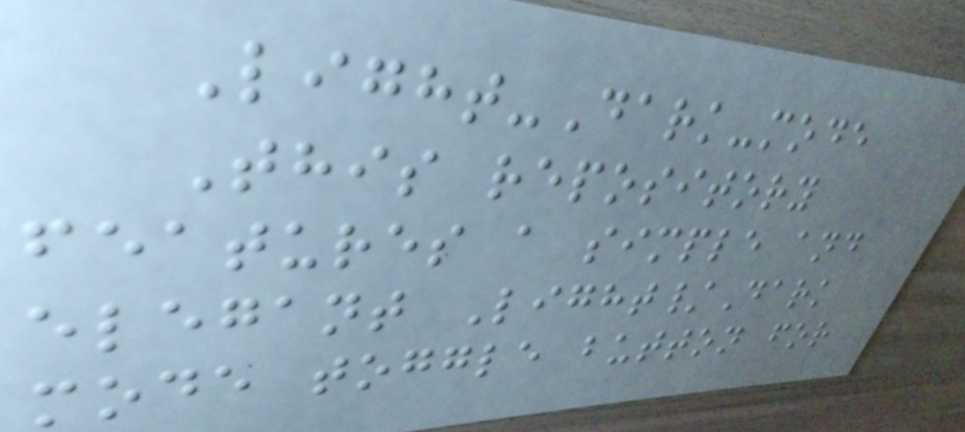Light-Dark-mode
This repository
features a simple and
elegant Light/Dark
mode toggle button for
